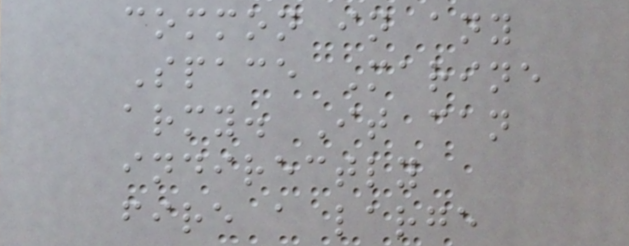common in any
Space Marine
army. It can
indirectly
fire a large
